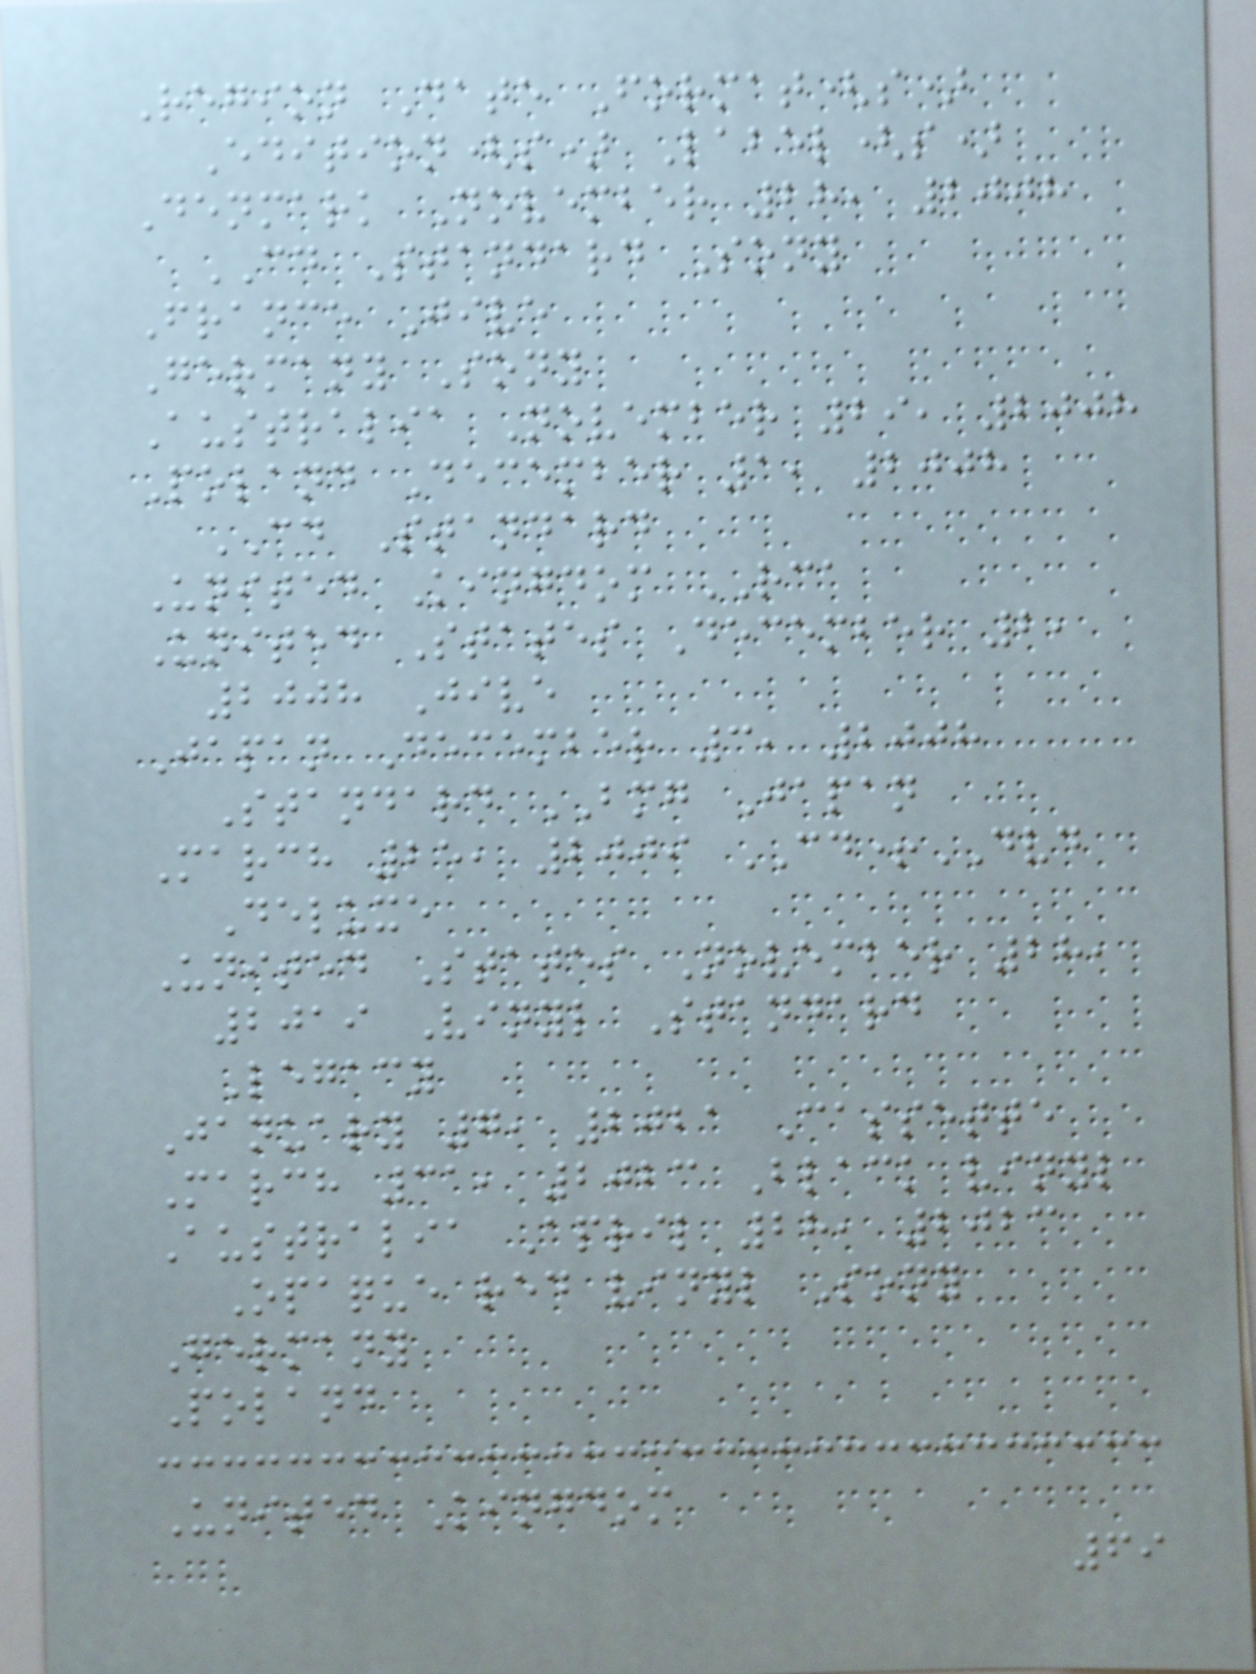Region Date Format(s)
Edition(s) Label(s)
Denmark November 28, 2008
CD Standard Sony
France Jive
Germany Sony
Australia November 29, 2008
Poland December 1, 2008
CD Standard
United Kingdom RCA
United States December 2,
2008 Jive
Japan December 3, 2008
Standard BMG Japan
March 25, 2009 CD+DVD
Deluxe
United States November 28,
2019 Vinyl Standard
Legacy
January 7, 2021 Cassette
March 31, 2023 Black vinyl
Australia April 28, 2023
Opaque red vinyl Sony
Germany
Poland
United Kingdom
69
